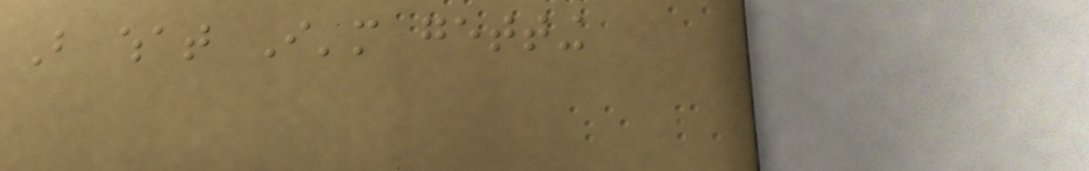But what I'm getting
